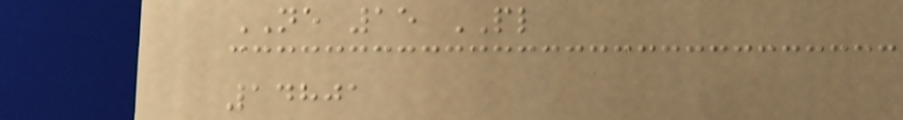NE 15 PL
14801
